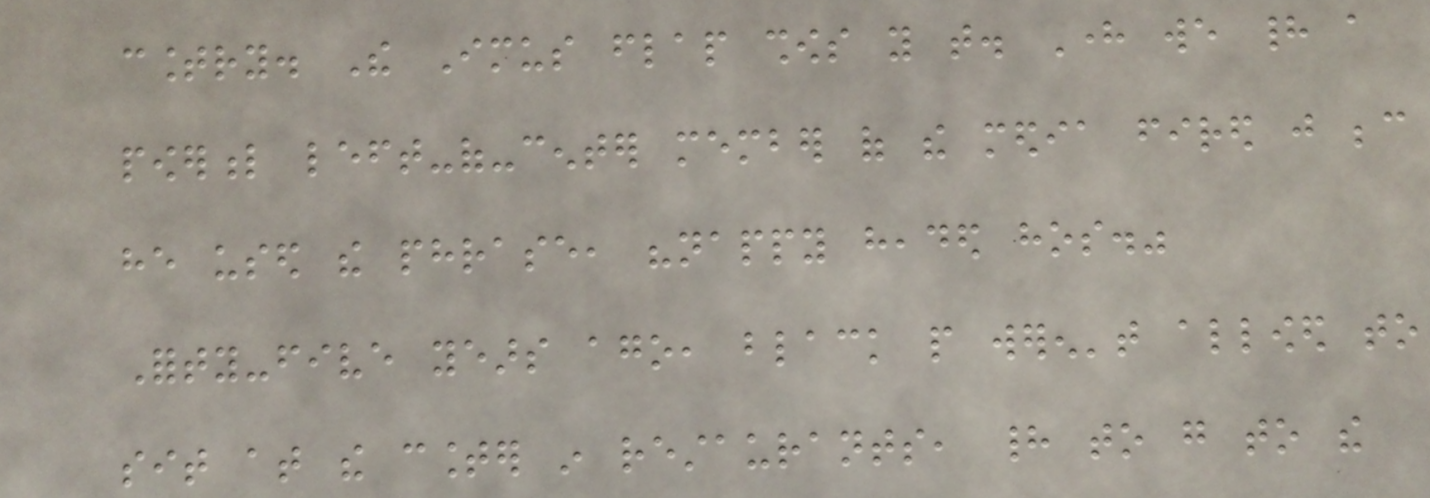country. The Imus flap shows you that. Here we had a
powerful left-of-center member of the media fired just because
he used the phrase, "nappy headed hos."
Forty-five years ago, black people weren't allowed to
sit at the counter in restaurants, had to go to the
